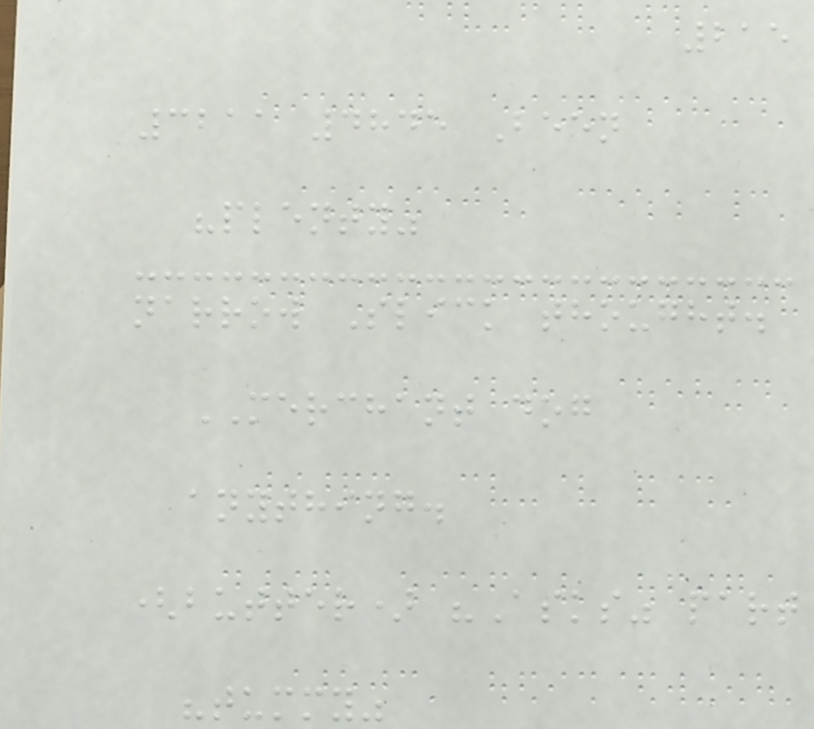215
3211 4845 Been
"plenty"
narrow Slick thought.
MERCHANT dog
anything.
(butter) "Asks" part
"tummy"
